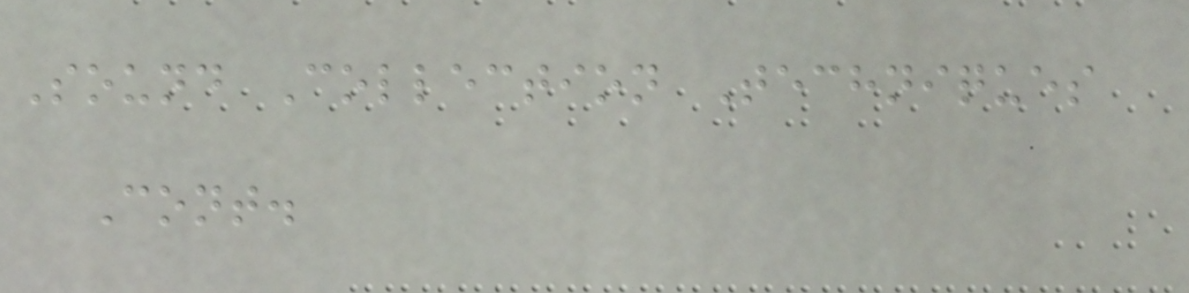Sound Collection Techniques
Cont.
